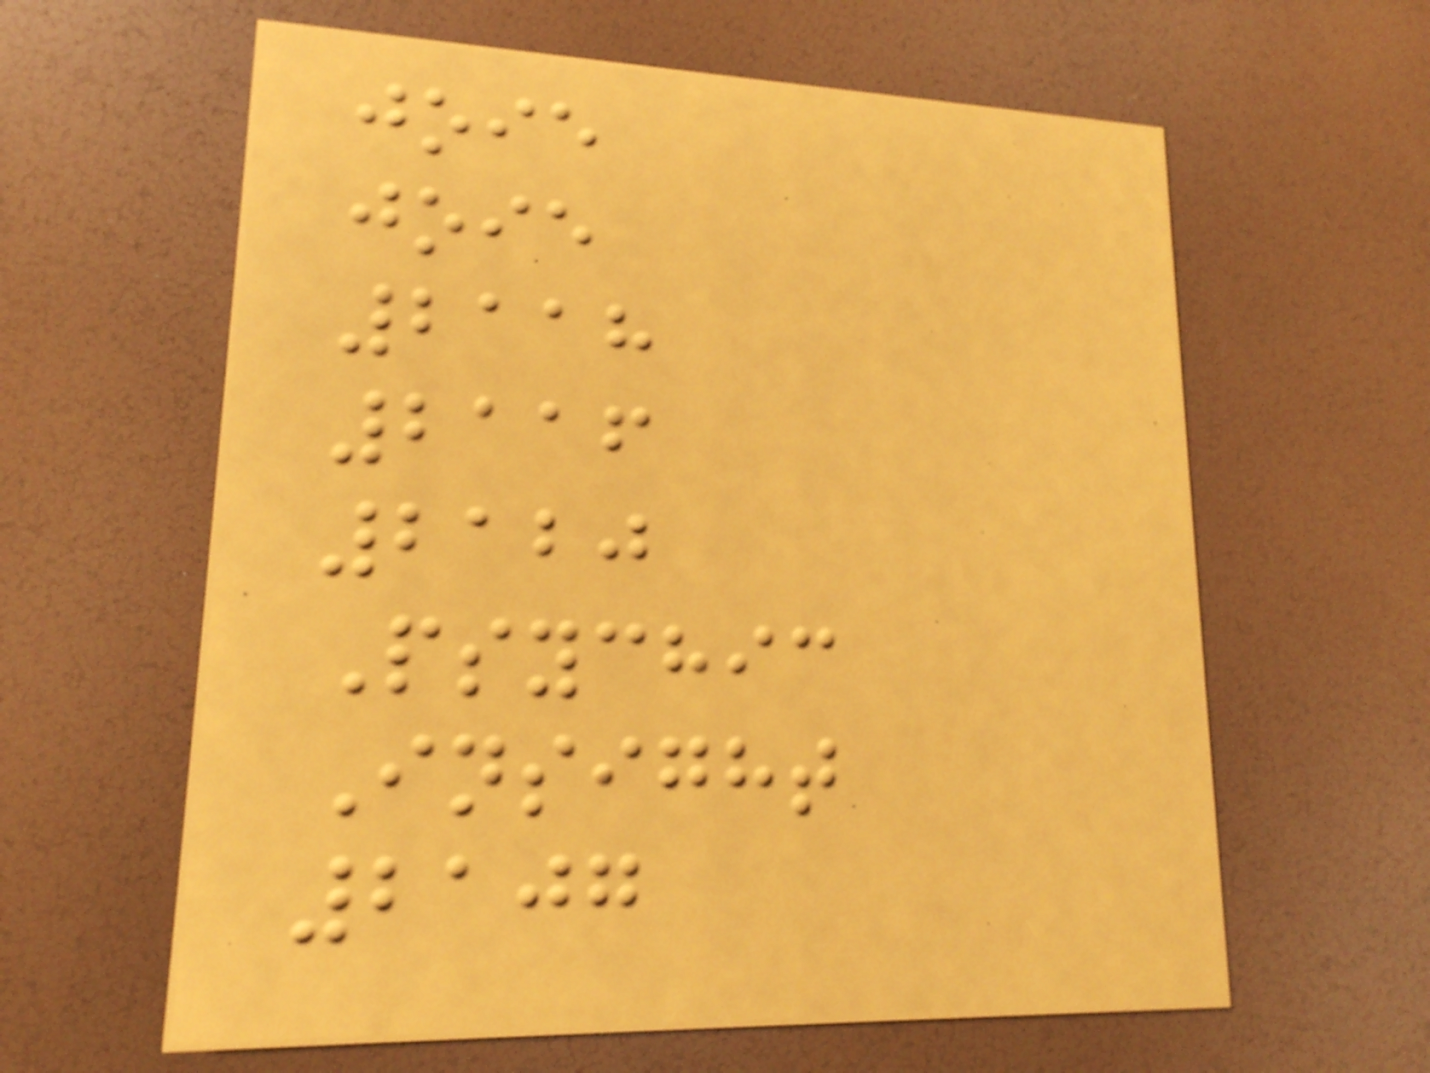joie
joie
2118
2116
2120
Psychic
Insight
2107
